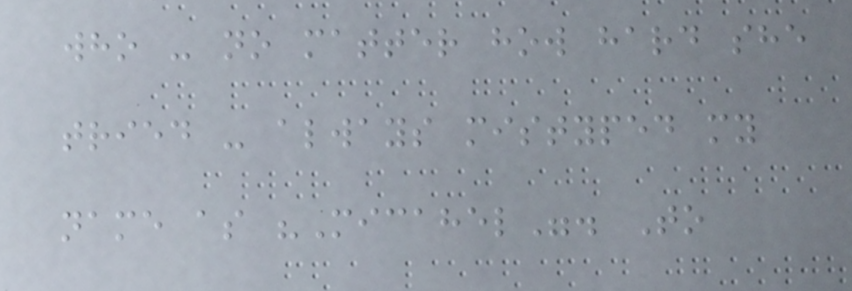who - no matter how hard she
tried - always mistyped my
name as "Micahel". To
